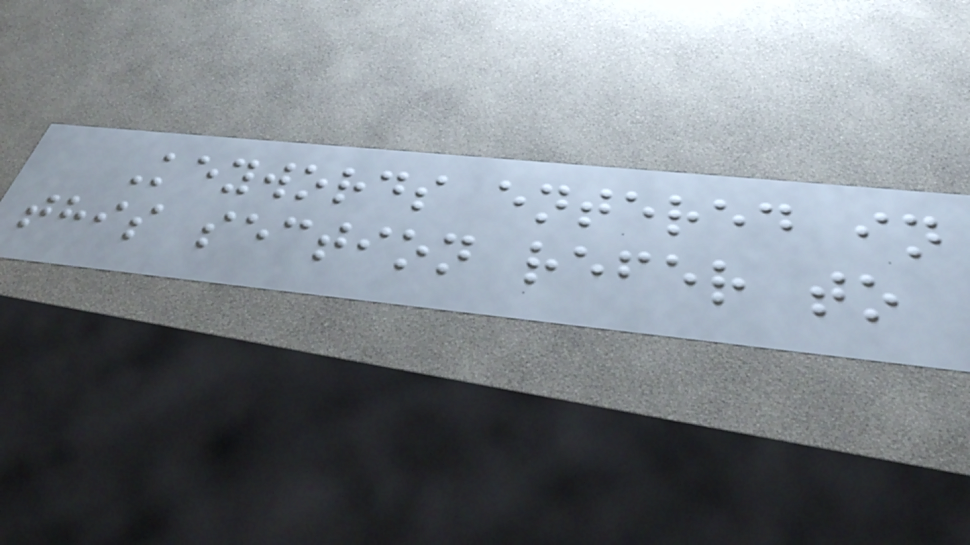Keywords entered in
this section refer to
